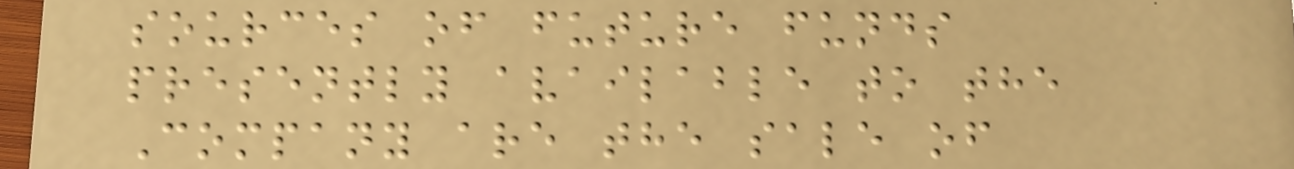sources of future funds
presently available to the
Company are the sale of
